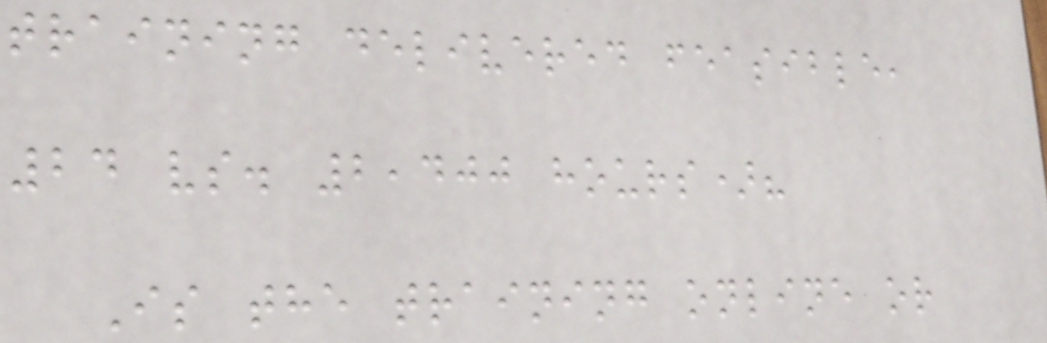training delivered feasible,
24 vs. 2,400 hours)?
Is the training online or
